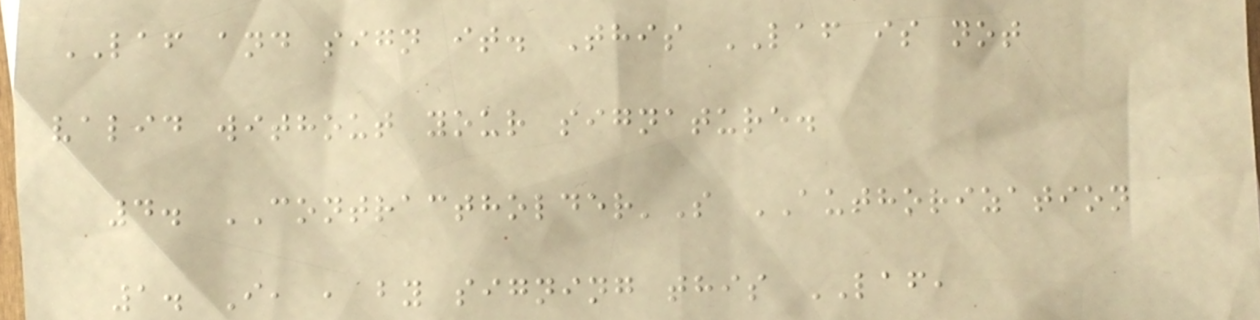LAF and sign it. This LAF is not
valid without your signature.
4. CONTRACTHOLDER'S AUTHORIZATION
1. I, , by signing this LAF,
